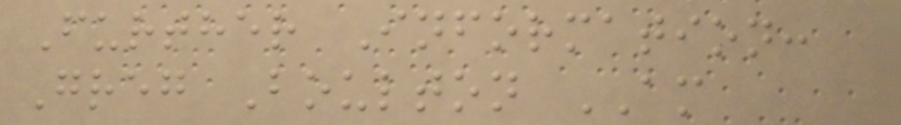Further Information:
Greg Boulton AM
